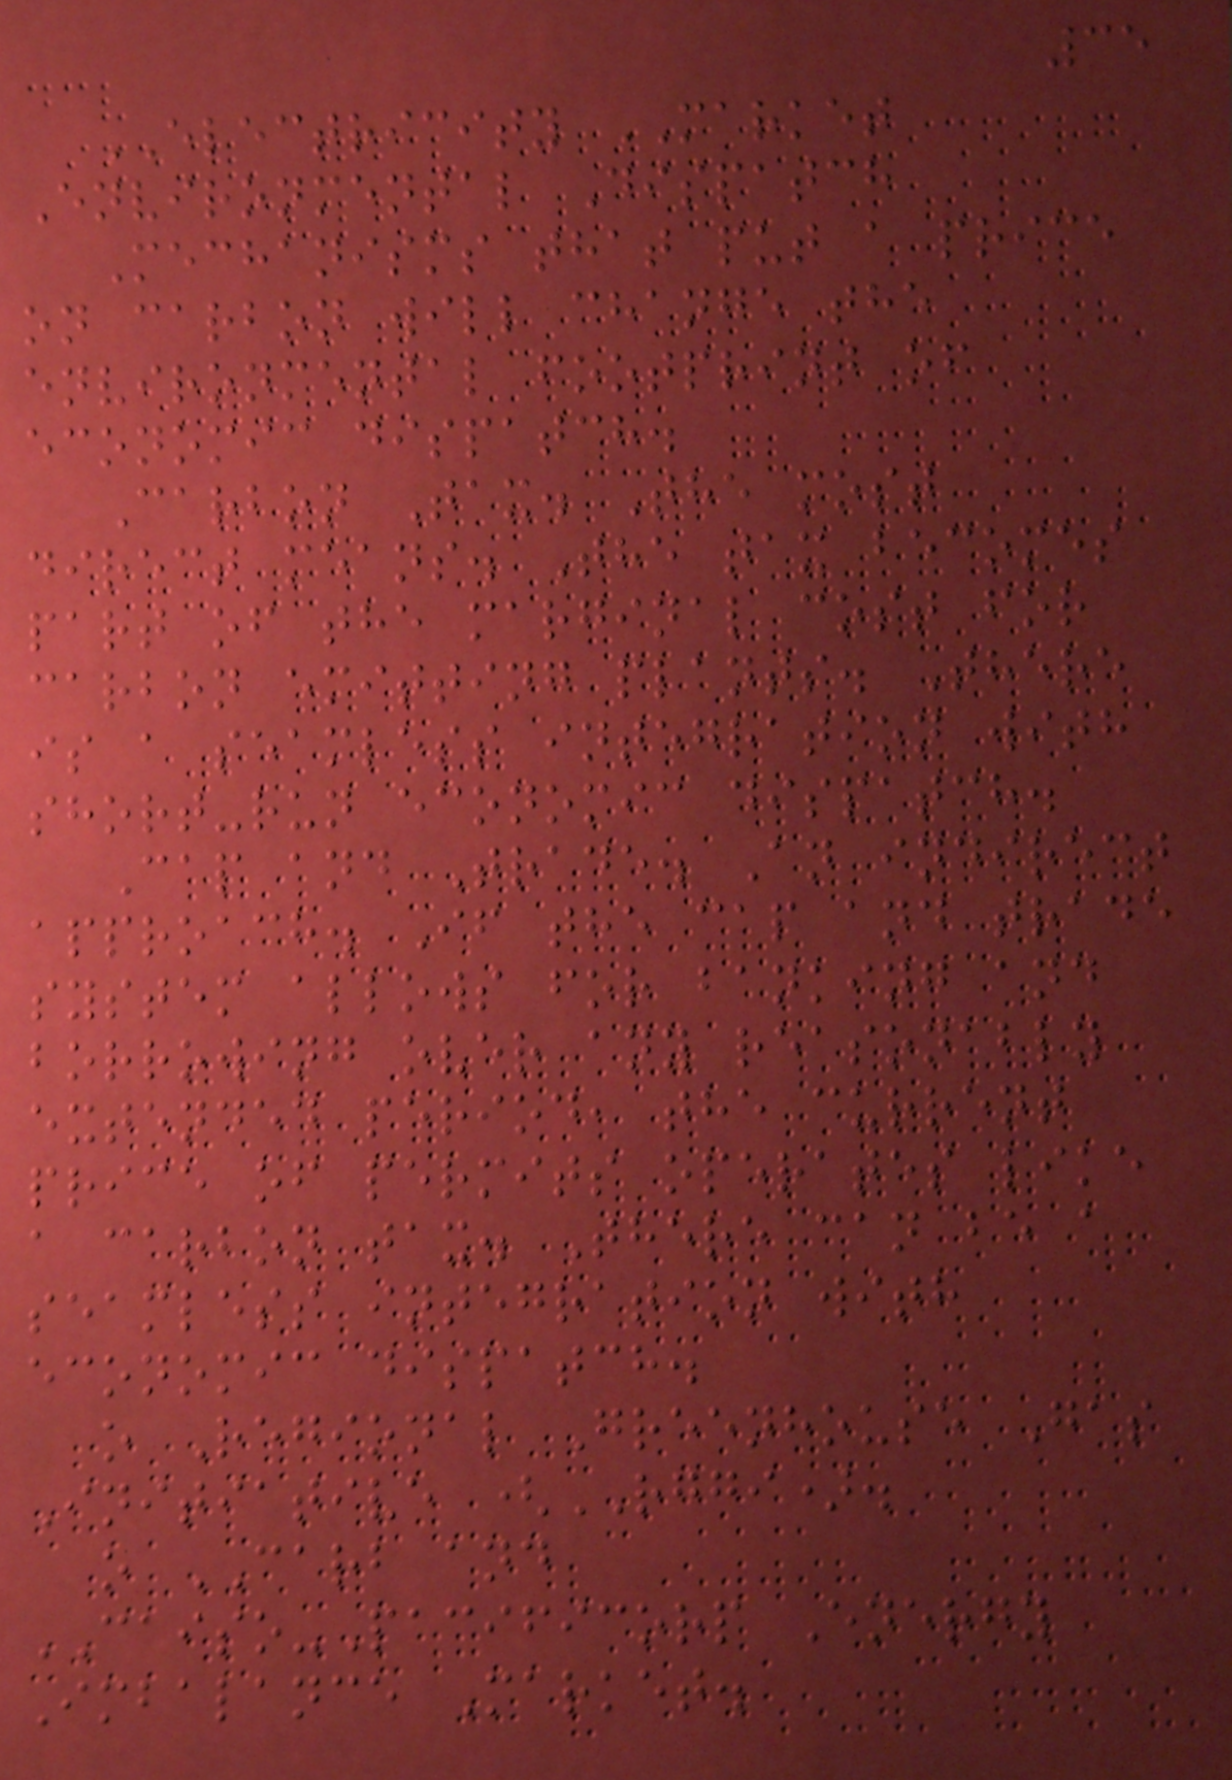35
ELECTRICITY MARKET
Environmental Dispatch
Mechanisms that put a price
on carbon will change the
environmental footprint of
economic dispatch.
Carbon Tax. The most
direct means. The tax becomes
part of the marginal cost for
carbon emitting plants. There
is a seamless integration with
short-run economic dispatch.
Cap and Trade. An indirect
approach. If the cap and trade
system allows for banking and
borrowing over any reasonably
extended period, the current
price of permits operates like
a carbon tax. There can be a
seamless integration with
economic dispatch.
o Regional Greenhouse Gas
Initiative (RGGI).
o CARB and
CAISO-Pacificorp Energy
Imbalance Market.
